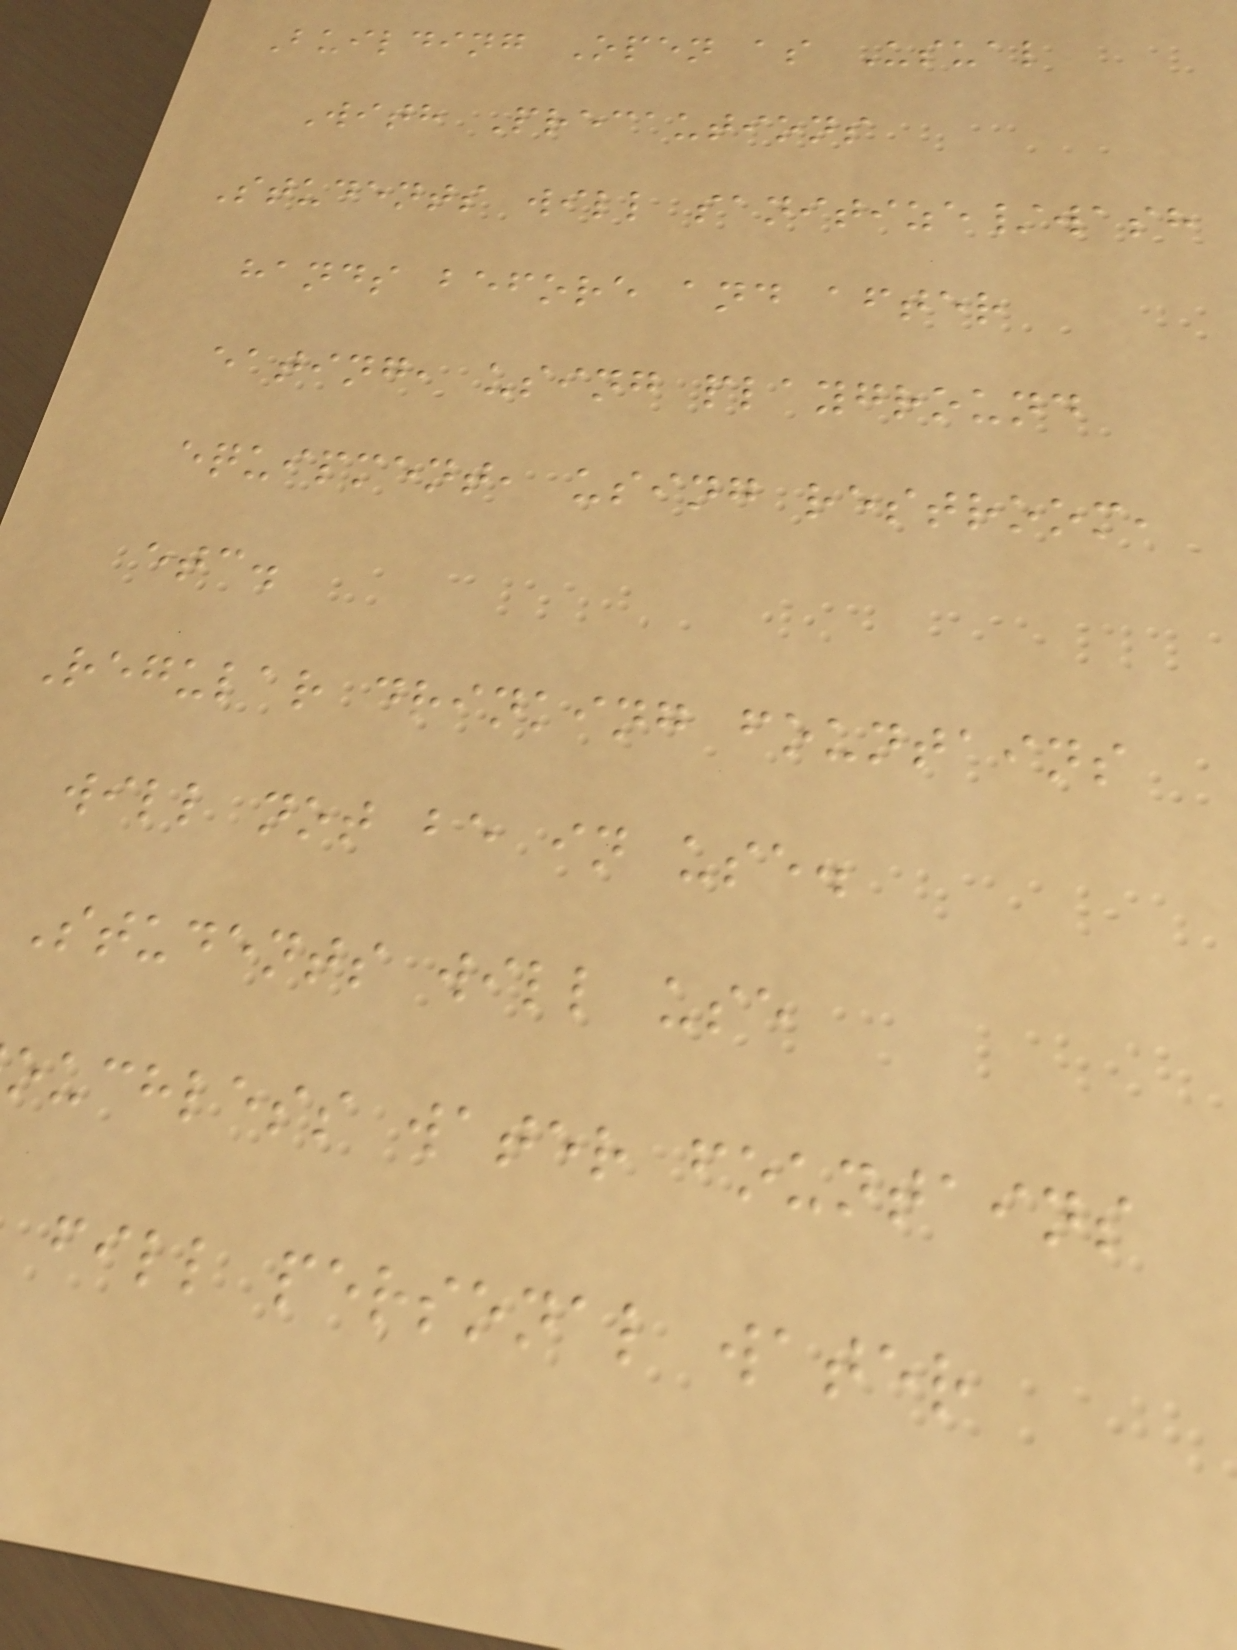Building Open as Usual
With Precautions
Students will sanitize/wash
hands before and after
eating, using playground
equipment, using restroom,
etc.
Regular drinking fountains
will not be in use.
Students will use
ouchless water fountains
fill personal water
